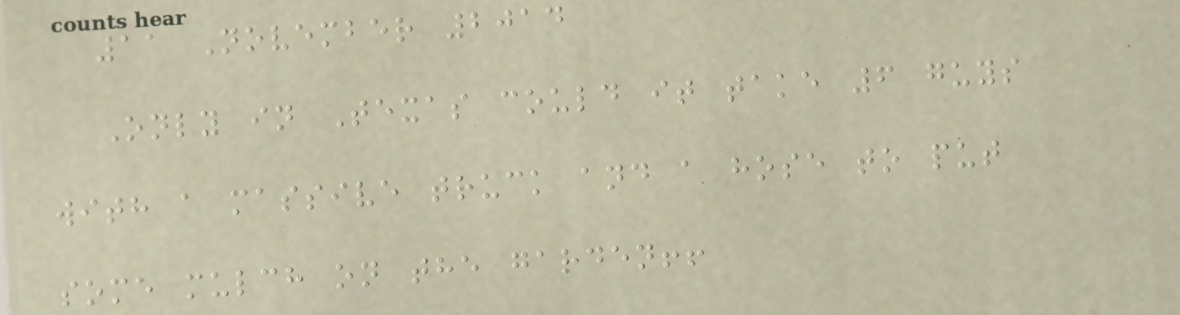11 November 2014
Only in Texas could it take 6 guys
with a massive truck and a hose to put
some mulch on the garden!!
